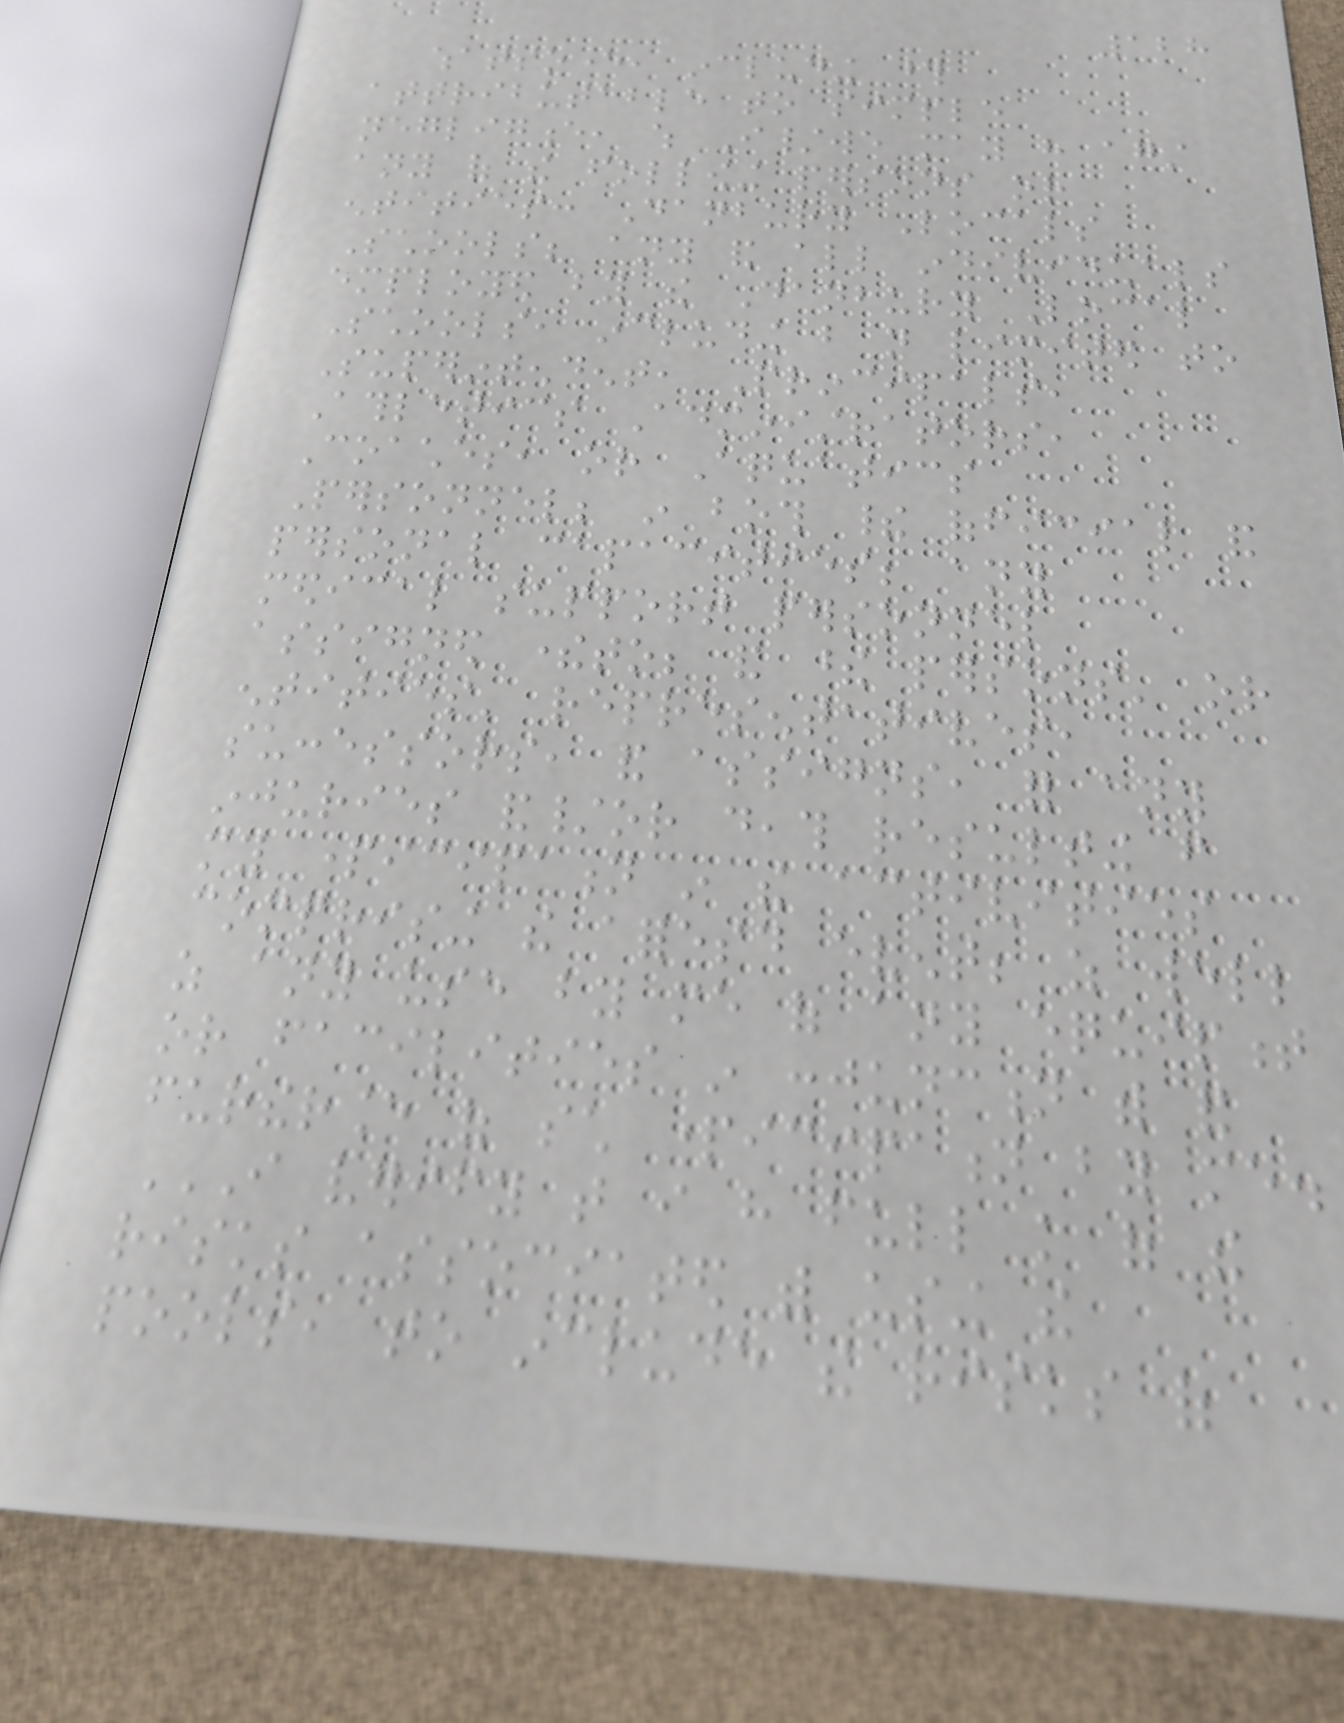128
whatsoever, including those
attributable to simple
negligence, which I/we may have against
any of the following persons or
entities: Danbury Locals
Schools; any and all individuals
employed by the Danbury Local
Schools, including but not limited to
Superintendent, Principals,
Athletics Administrators,
Coaches, or Aquatics
Personnel; in both their official and
personal capacities; any
medical support personnel
assigned thereto; and these persons' or
entities' representatives,
successors, and assigns, for any
injuries and/or death resulting from
my participation in the activities
comprising the aforesaid event; as well
as any use by me of any equipment
or facilities in conjunction with and
furtherance of such participation by me.
I VERIFY THAT I HAVE FULL KNOWLEDGE OF THE
RISKS ASSOCIATED WITH USING THE
POOLS, TO INCLUDE THE RISKS OF
